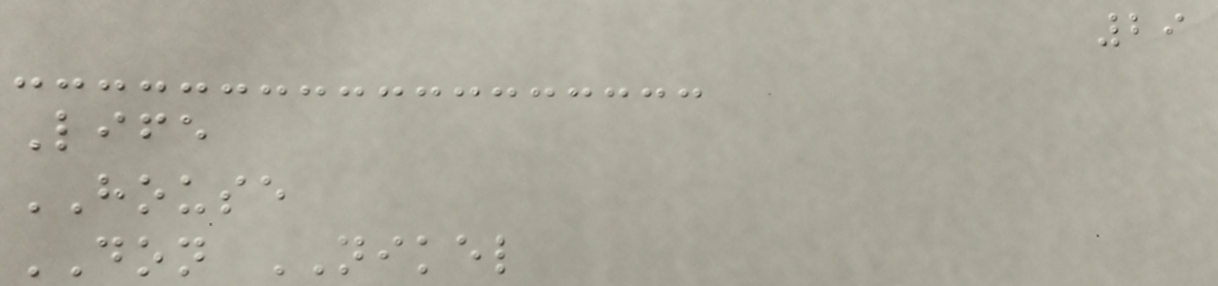29
Life
HOUSE
DON NIKEL
